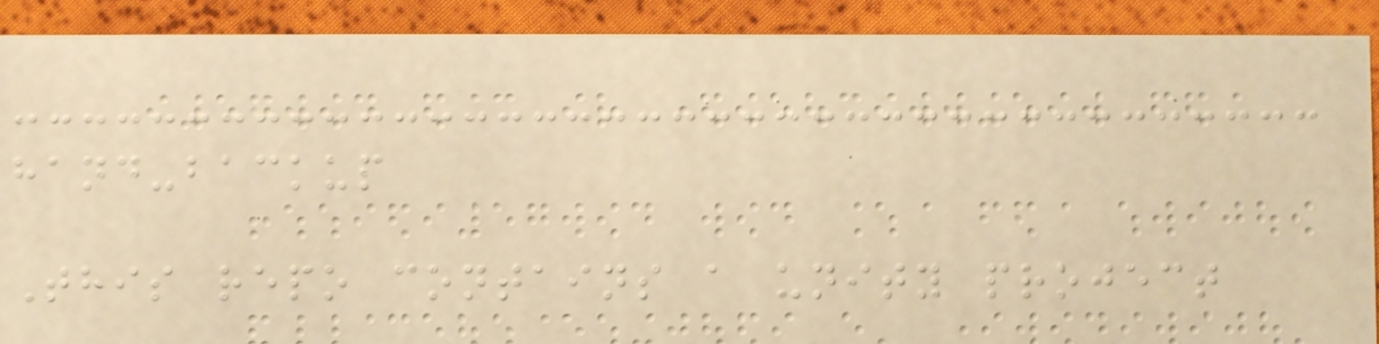hand-backup
This repo contains a unity project
